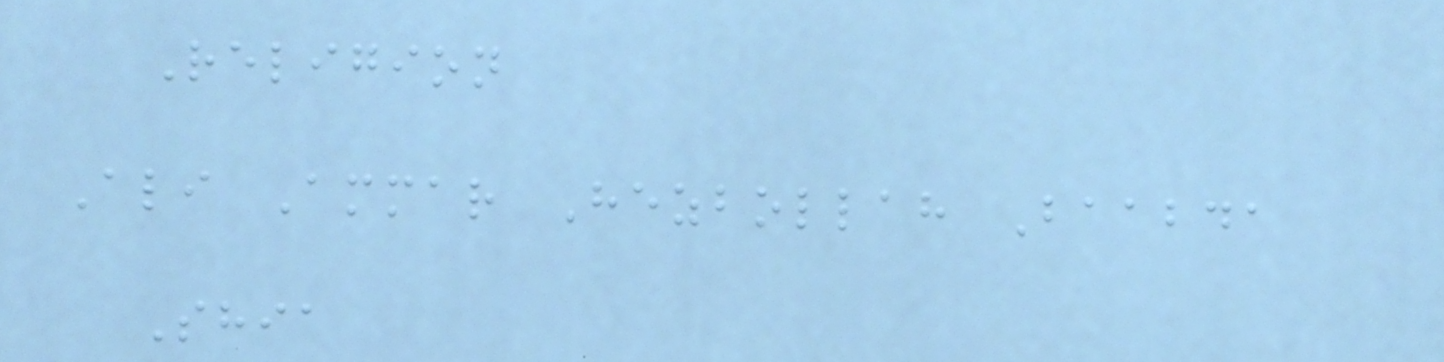Religion
Ali Ammar Hezbollah Baabda
Shia
